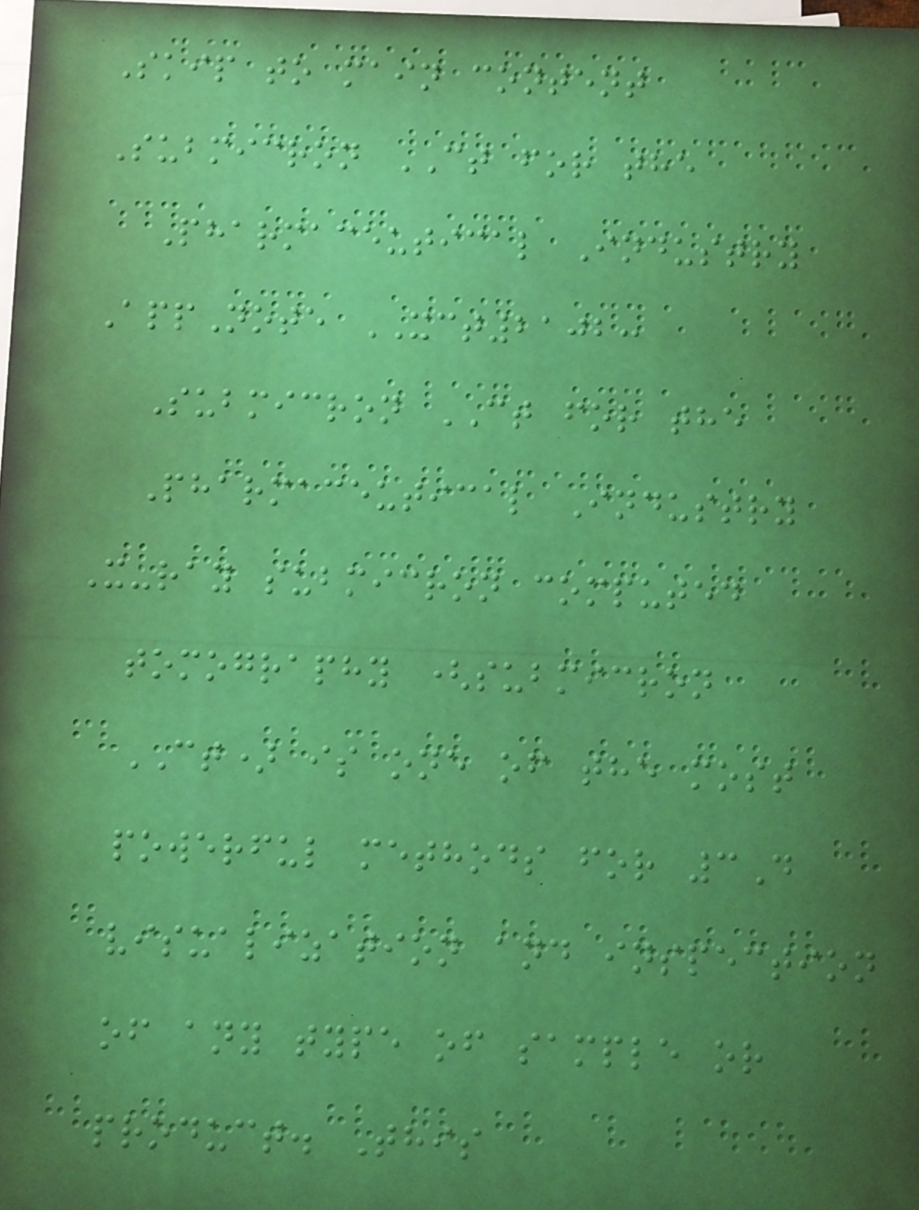Skip to main content
Submicron CT for the
Pharmaceutical Industry
AppNote XCT2102:
Submicron CT for the
Pharmaceutical Industry
X-ray submicron computed
tomography (submicron
CT) is one of the most
powerful methods for 3D
visualization and inspection
of any type of sample or
product. This
